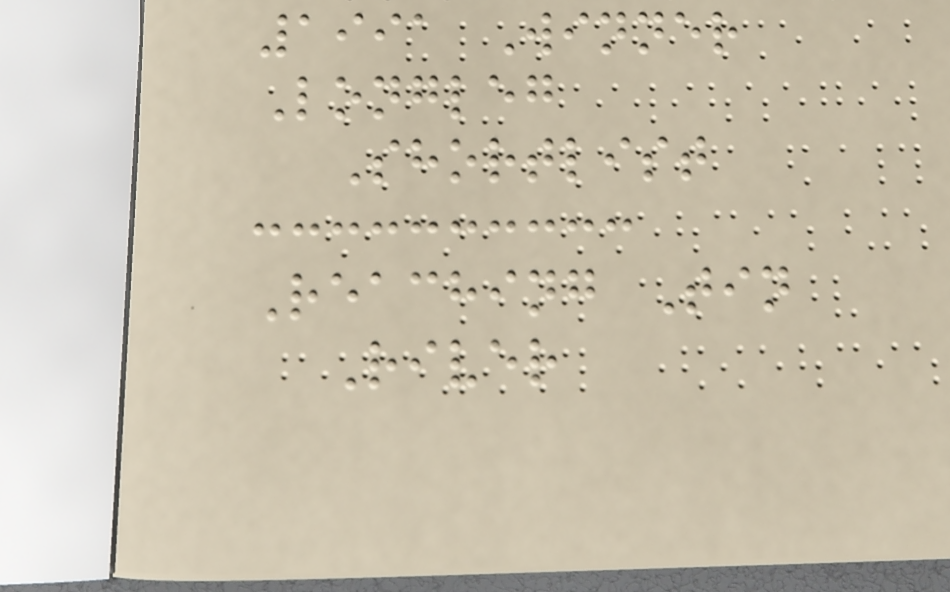1991 Winner
Longleg
Shortlist
Reaching Tin
River
